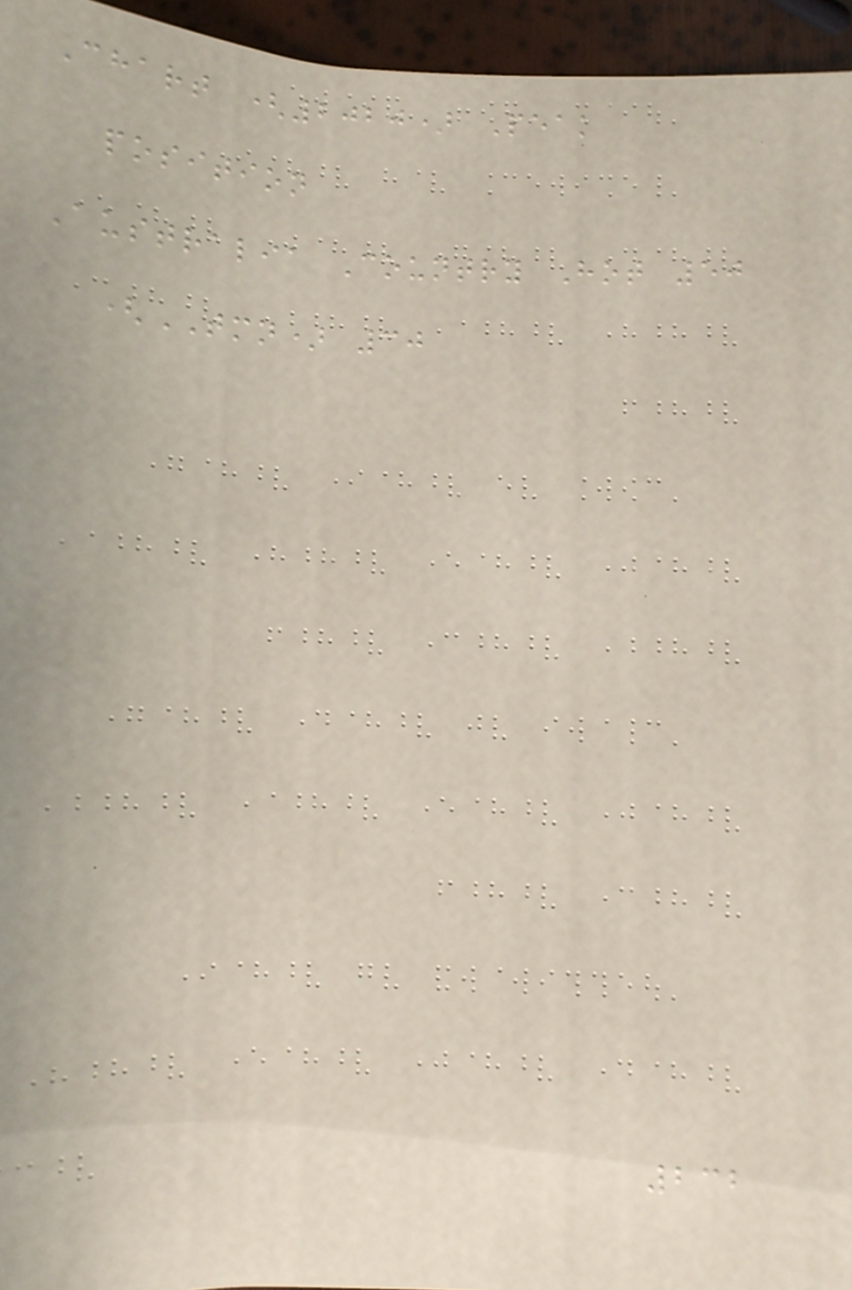Chart (2020) Peak
position
Australia Country Hot 50
(TMN) 30
232
